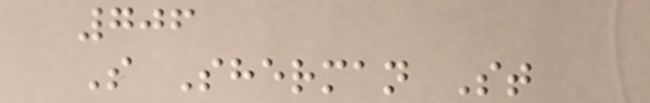706
S Sherman St
